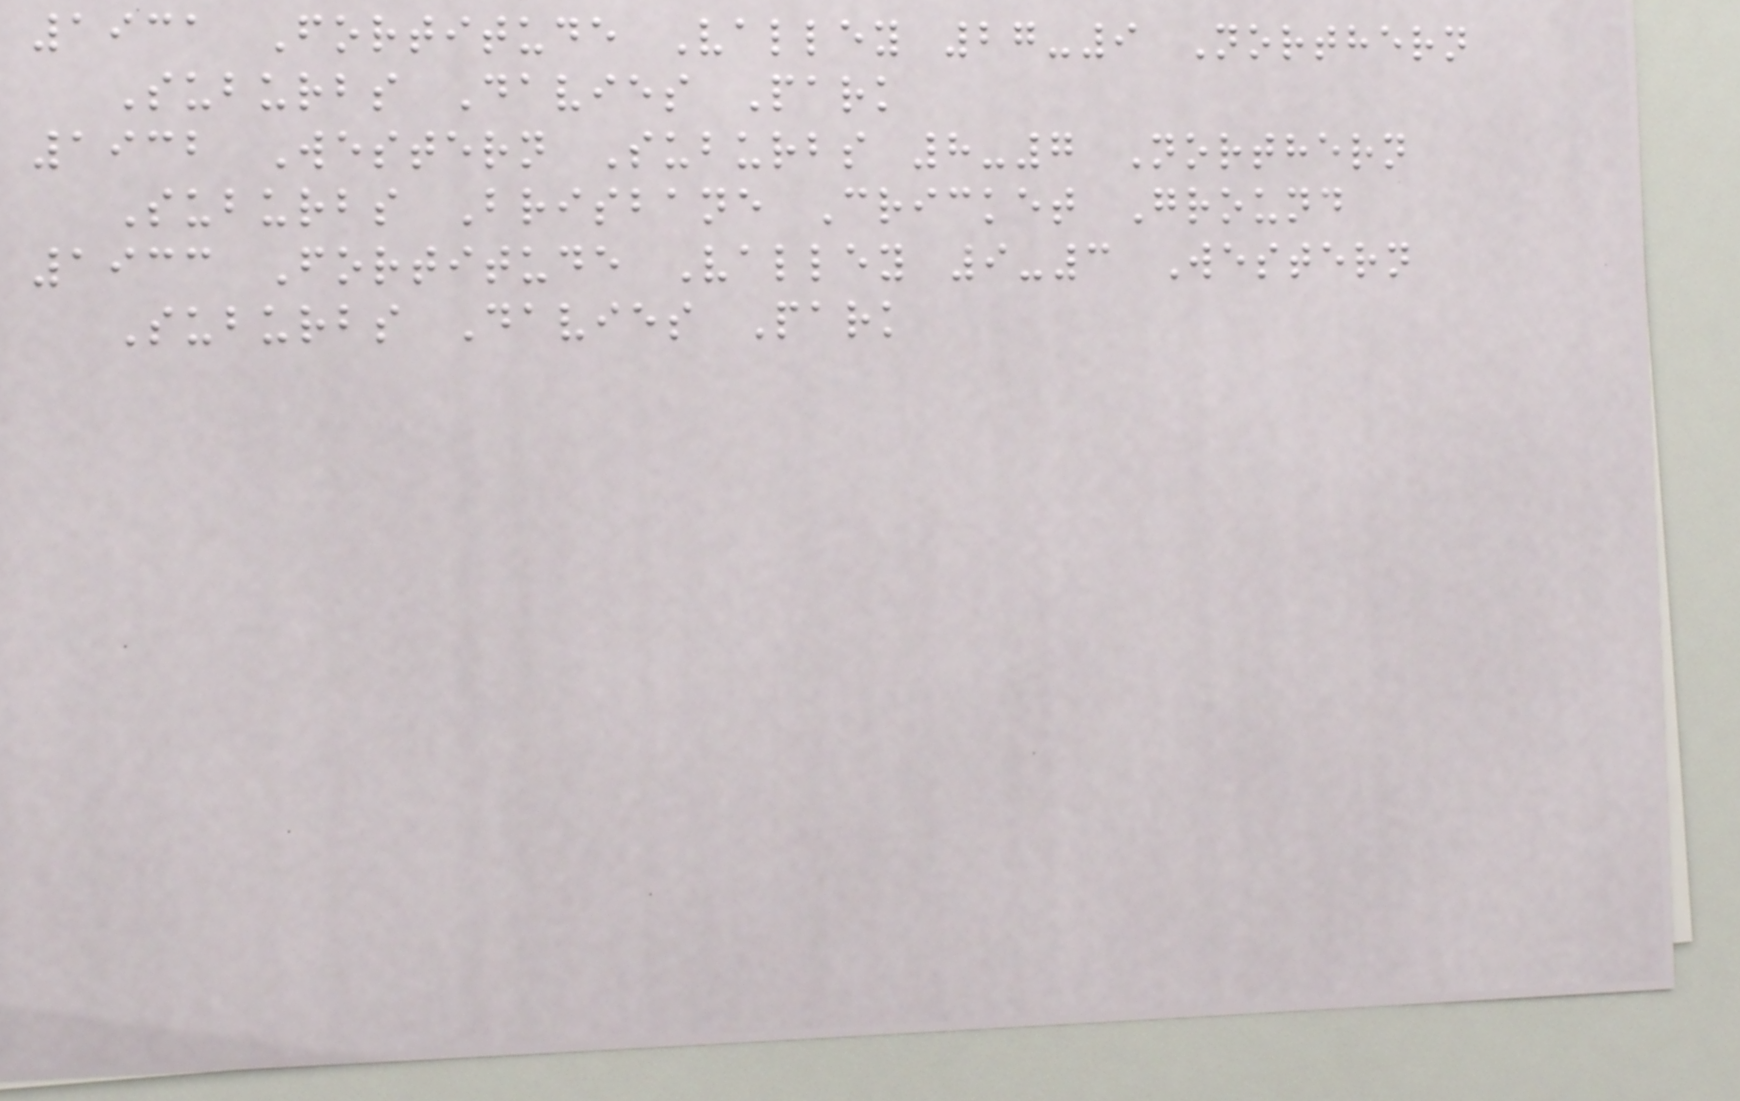1931 Fortitude Valley 27-9 Northern
Suburbs Davies Park
1932 Western Suburbs 8-7 Northern
Suburbs Brisbane Cricket Ground
1933 Fortitude Valley 9-3 Western
Suburbs Davies Park
